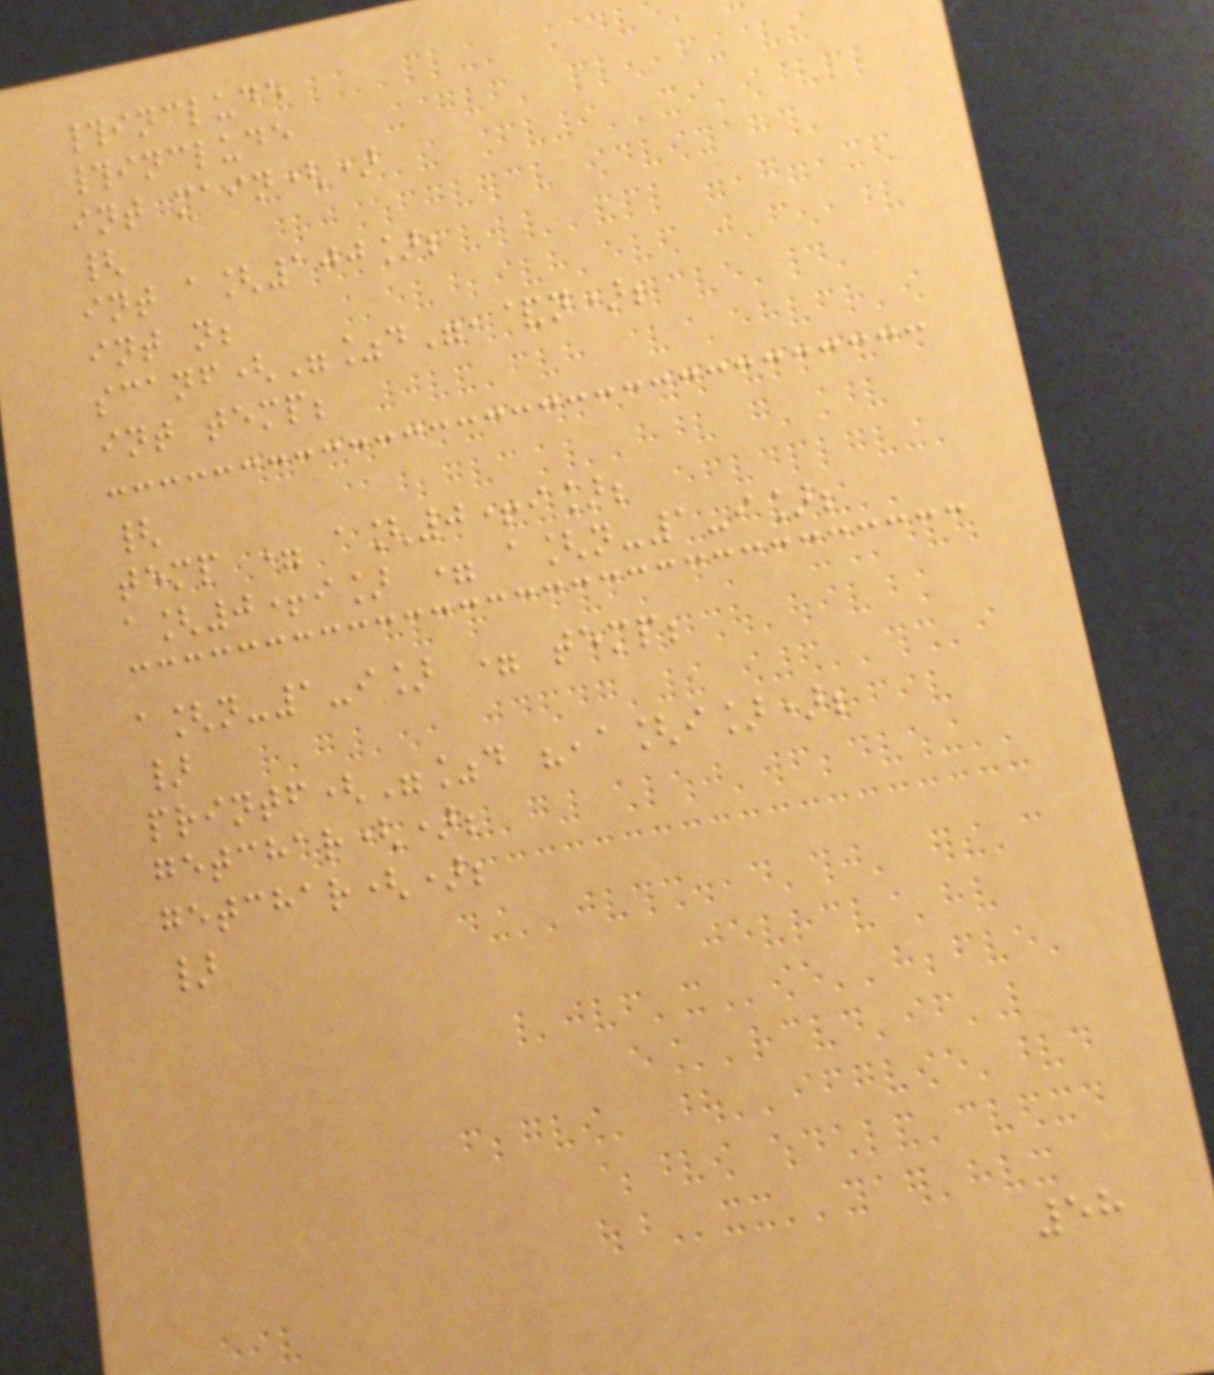#include
#include
int main()
{
int a[100];
int n;
scanf("%d",&n);
int temp;
{
temp = a[0+i];
a[0+i] = a[n-1-i];
a[n-1-i] = temp;
}
printf("%d ",a[i]);
getchar();
getchar();
}
58
